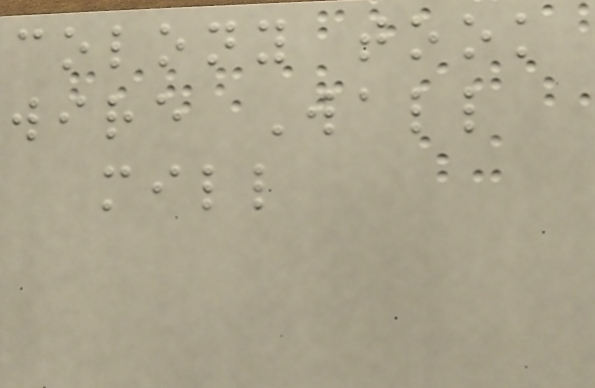colony took
wire Wall
mill
